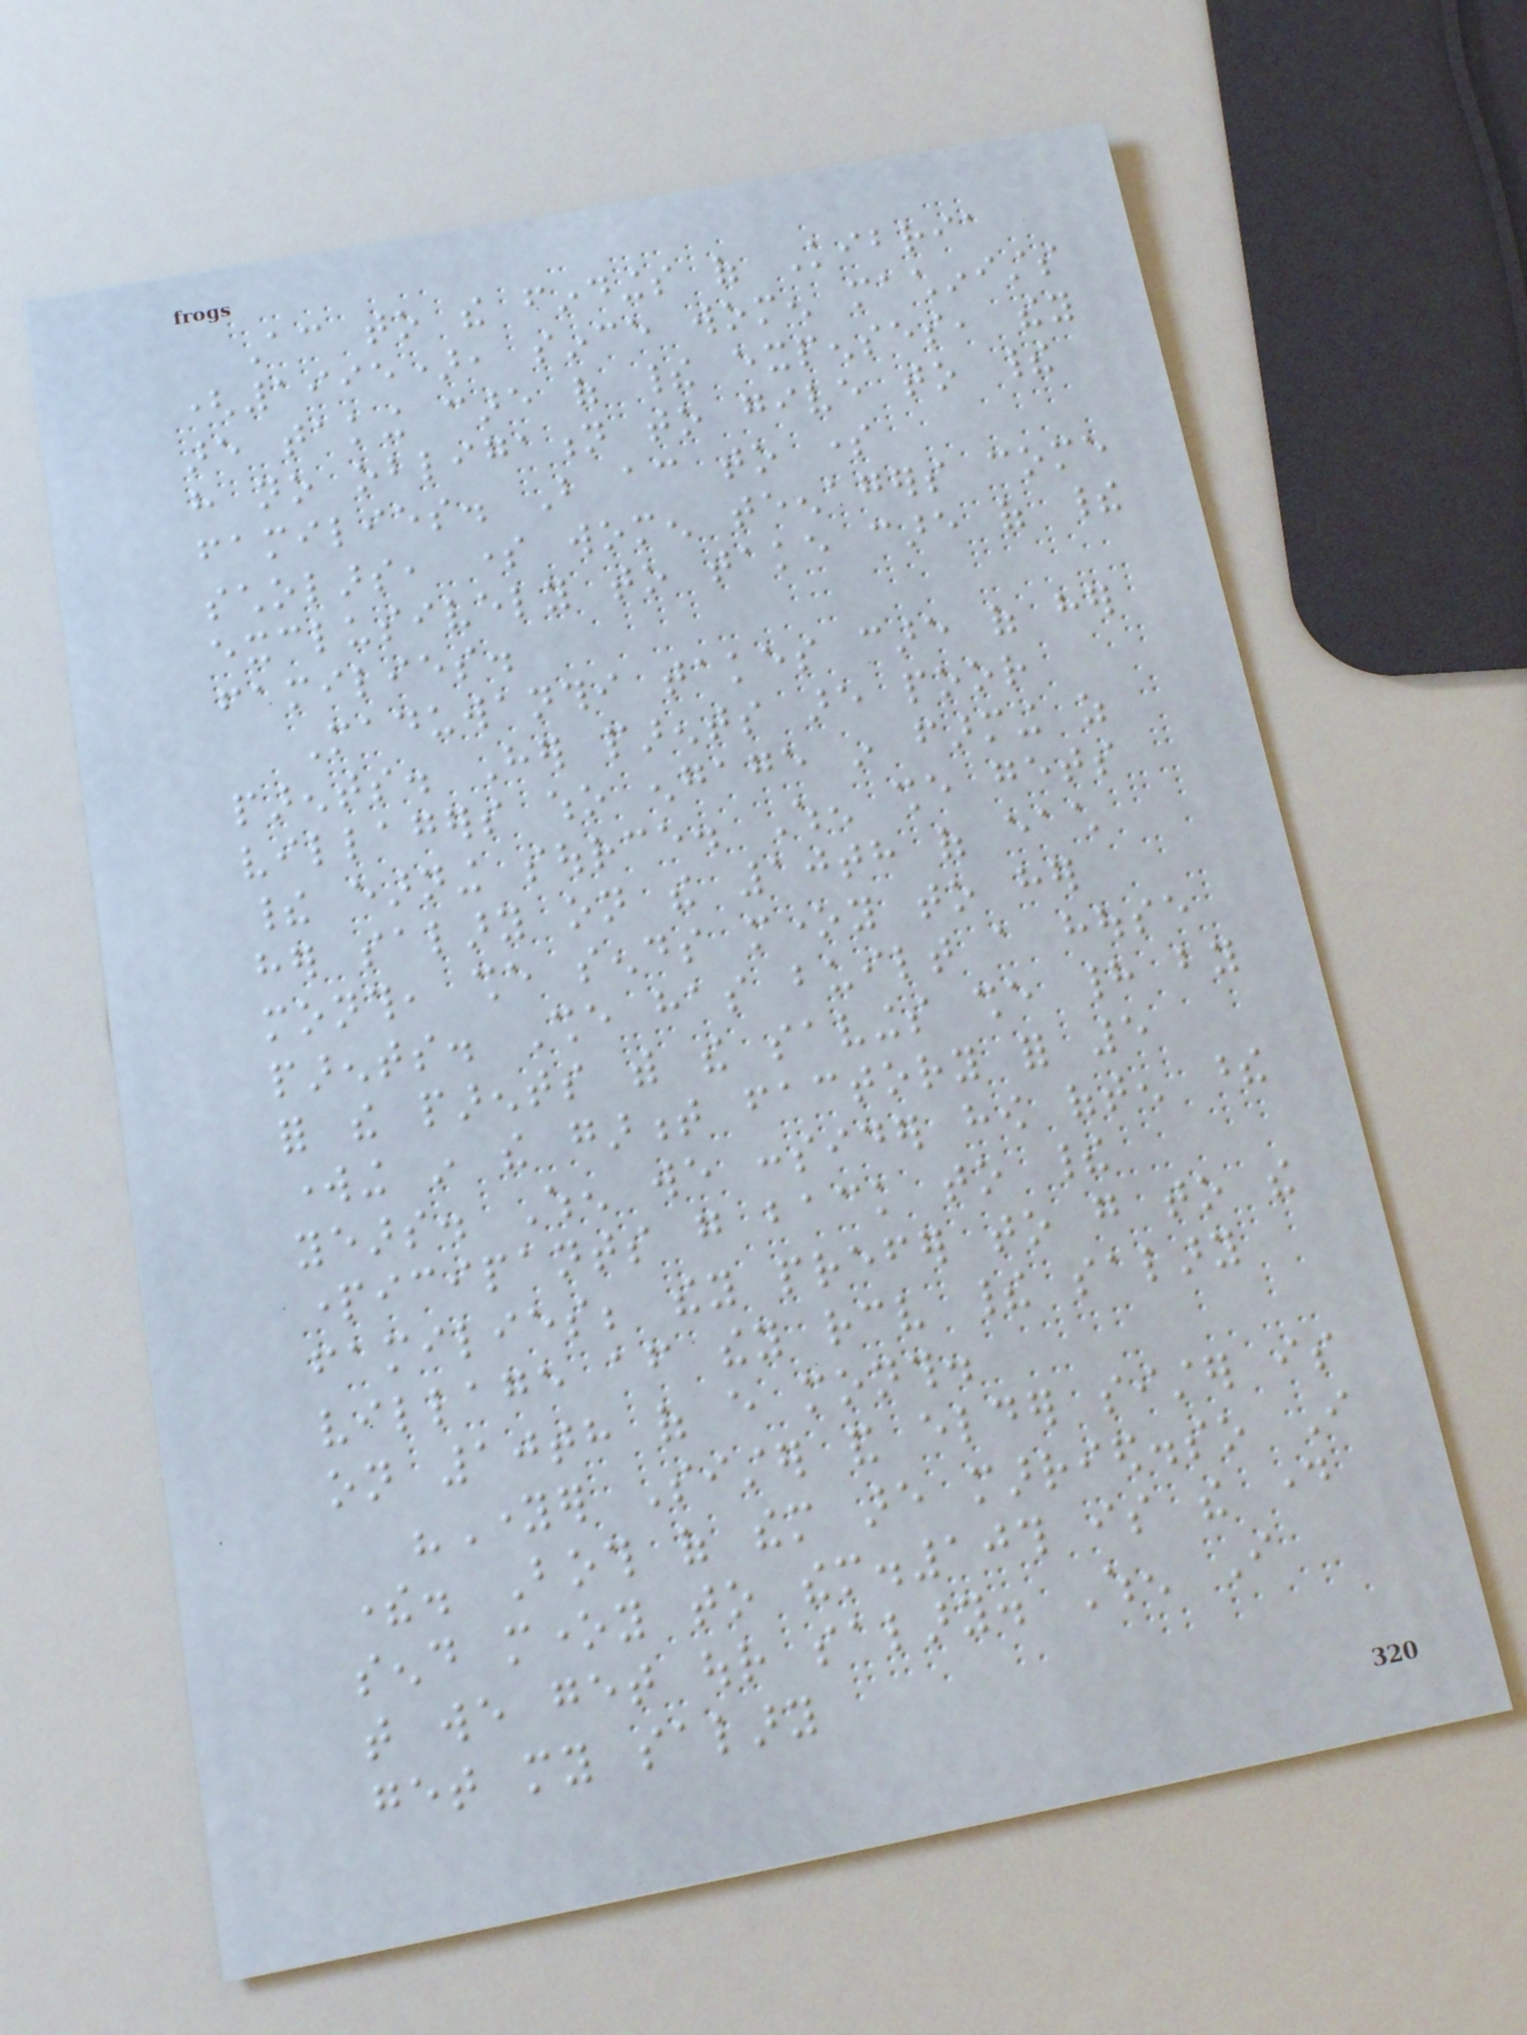According to the findings of Kibria
(1995), since women machinists
are taking care of their expenses, they
have no obligation to give to their
families. But according to some
scholars, some women teenagers come
exclusively to take care of their
families.
Maduwanthi takes care of her
parents. Her parents are poor
villagers who engage in farming as
their earning source. When she gets
her salary on the 10th of each
month, she sends money to her
parents. She has built a house
for the parents with the savings she had by
working in the garment factory for 5
years. When we consider how often these
participants go back to their
families; they prefer to go to the
village after they receive their salary
on 10th of every month.
"Younger Sister and elder sister is
there. Both of them are married.so I
send money to them.10th is the day
that we get our salary. When I
get my salary
